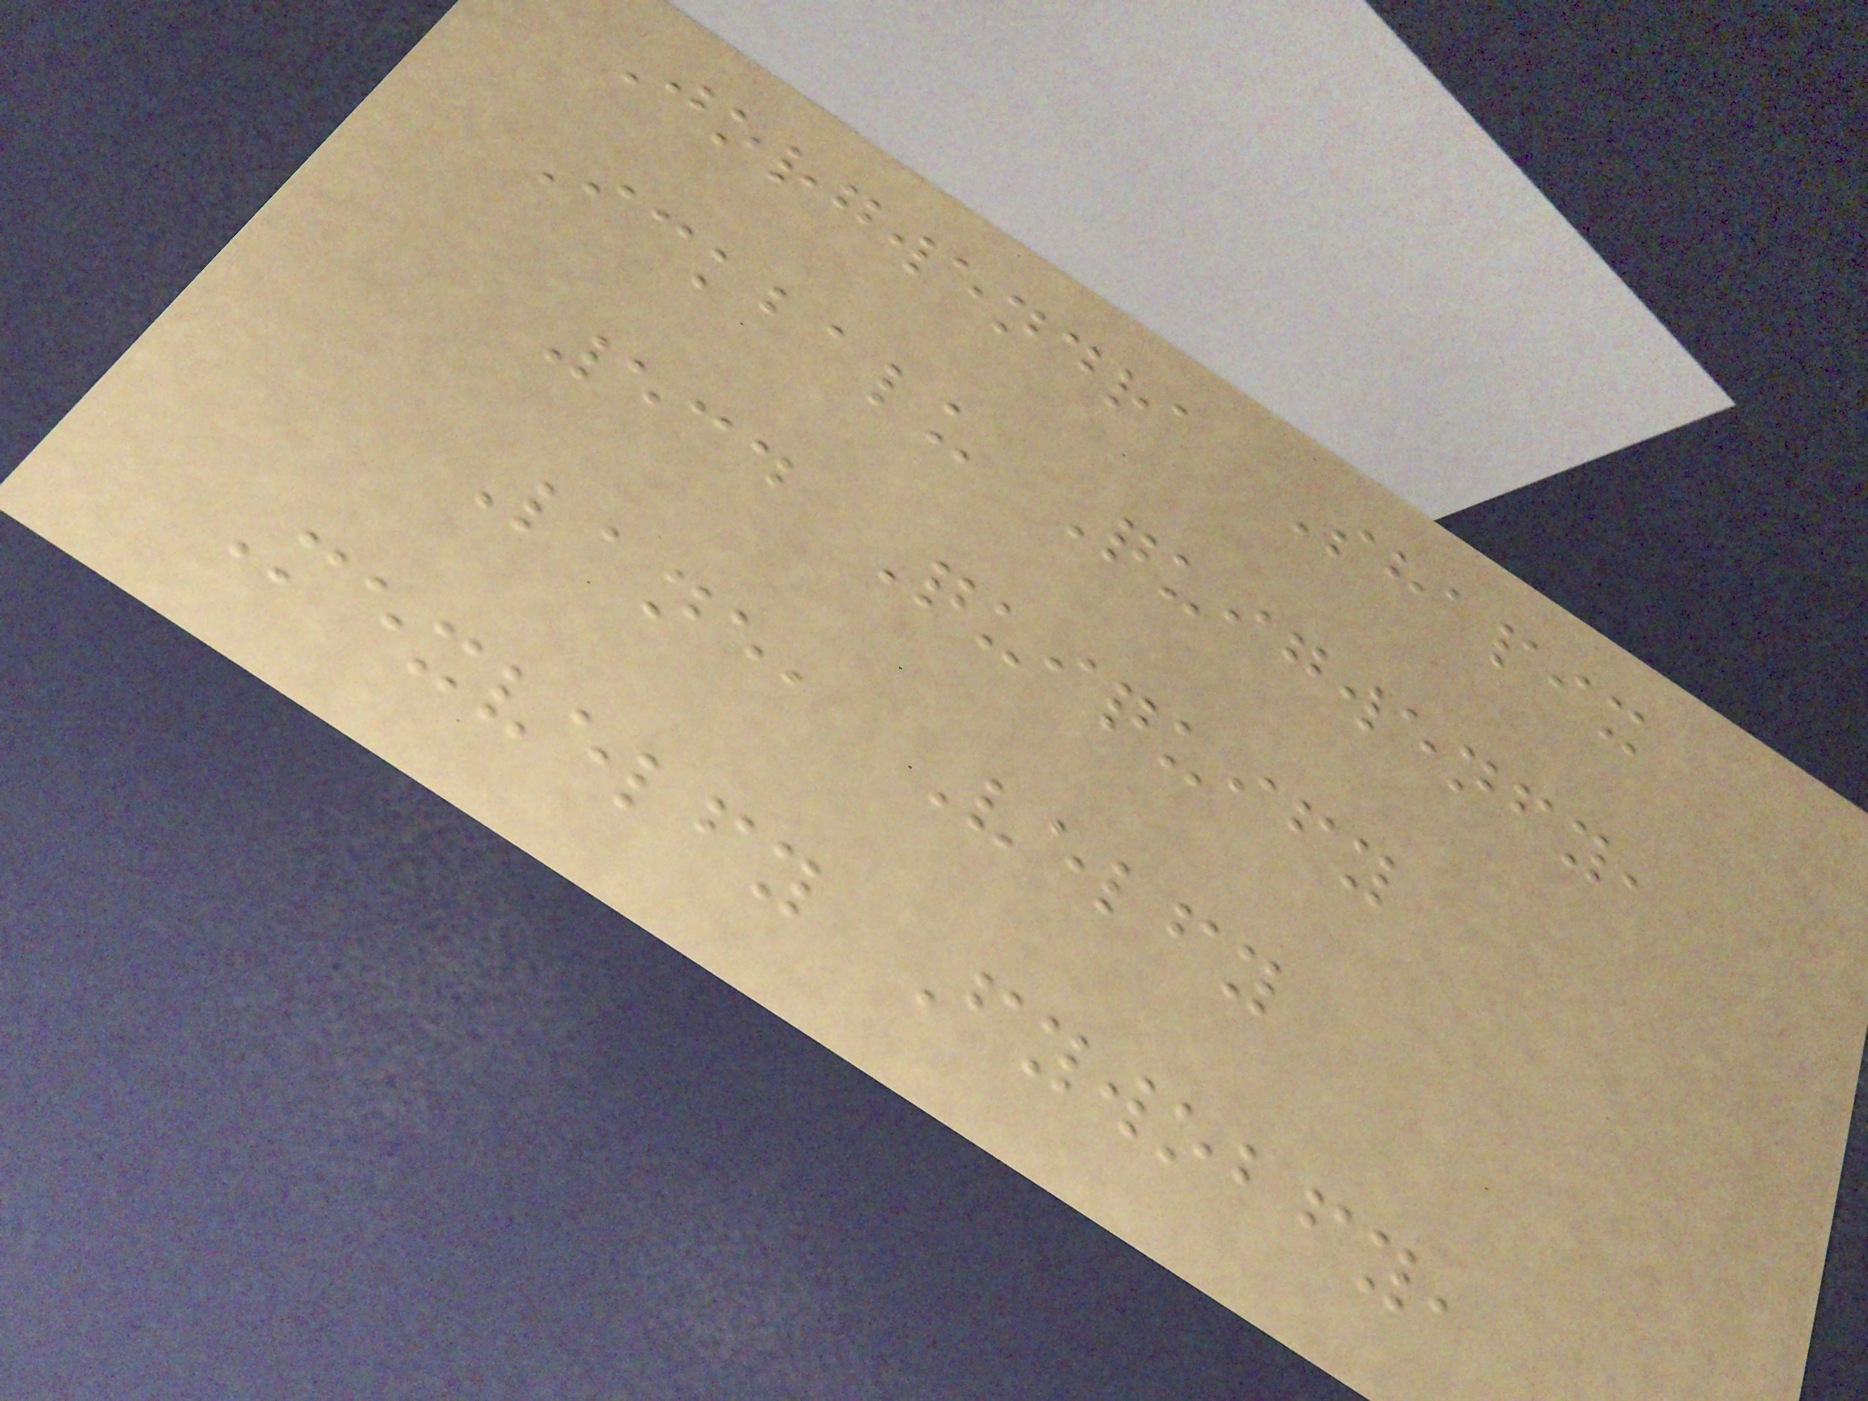Jorgwendra Shapix
Ickbalu Quigwenfy,
534 Quiquify
Lane, Velfy
Mexvelfy Fywobfy,
